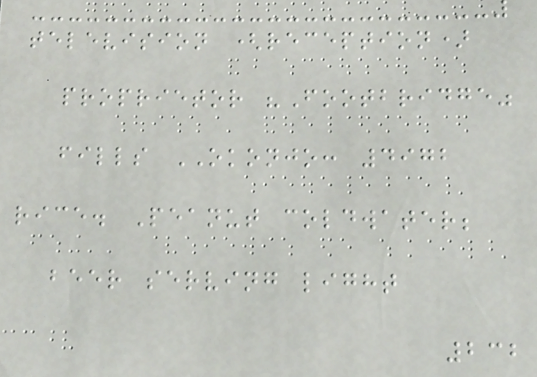television (reception)
proprietor "Footbridge"
fills OKONJO: 4972
rice. Peanut coldwater;
beer serving light
232
